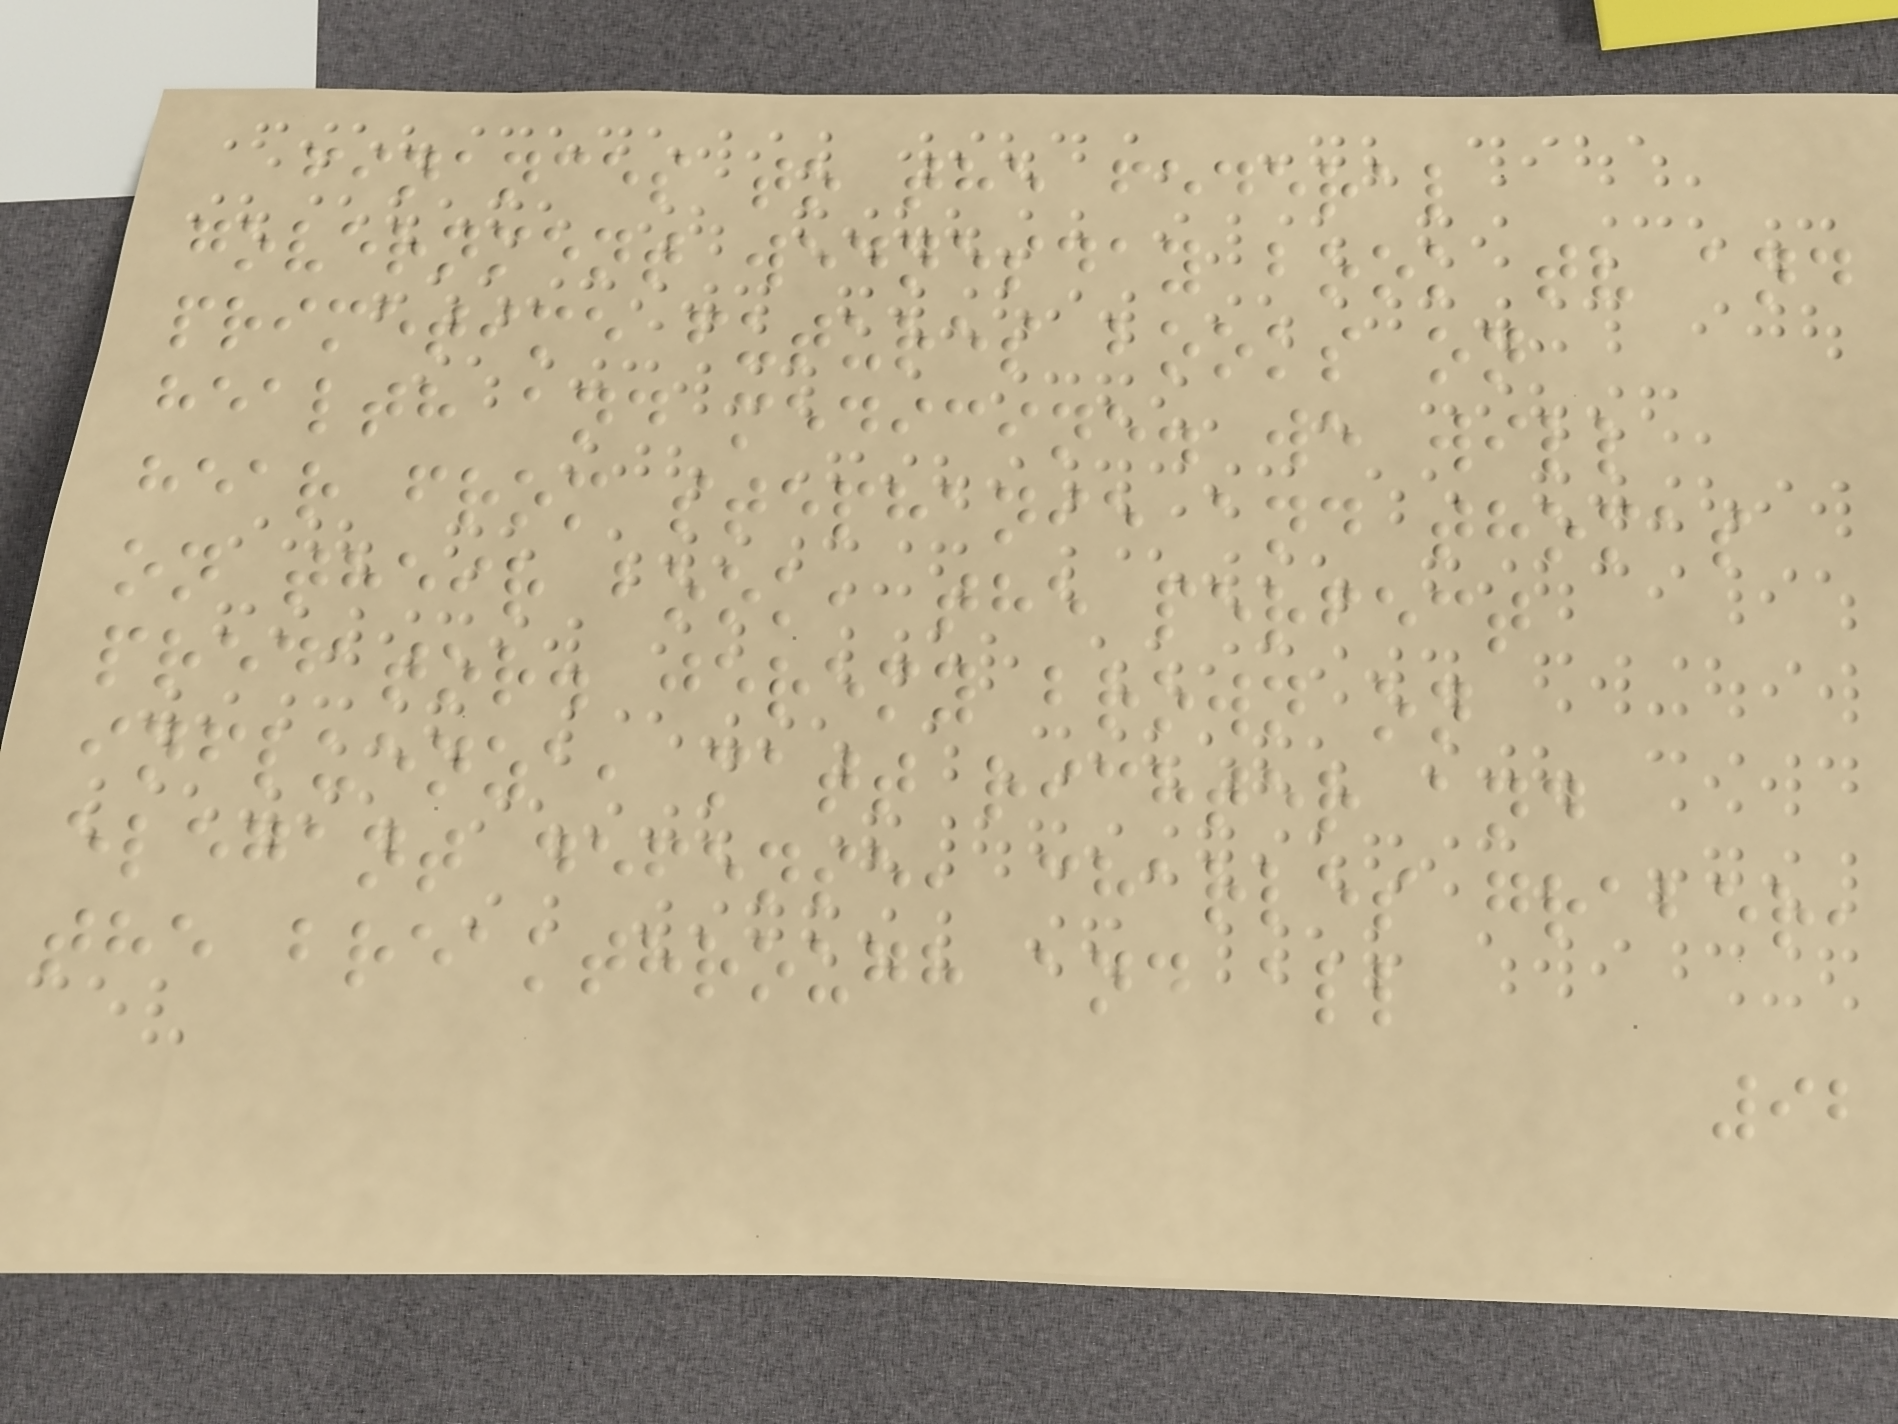finances to the federal
government wednesday book tv and
primetime futures books on
health and medicine. we will
hear from stephanie and thomas
on their book, the perfect
predator. jeremy brown on
influenza, matt richter and
elegant defense, charles graber,
the breakthrough and all
92
